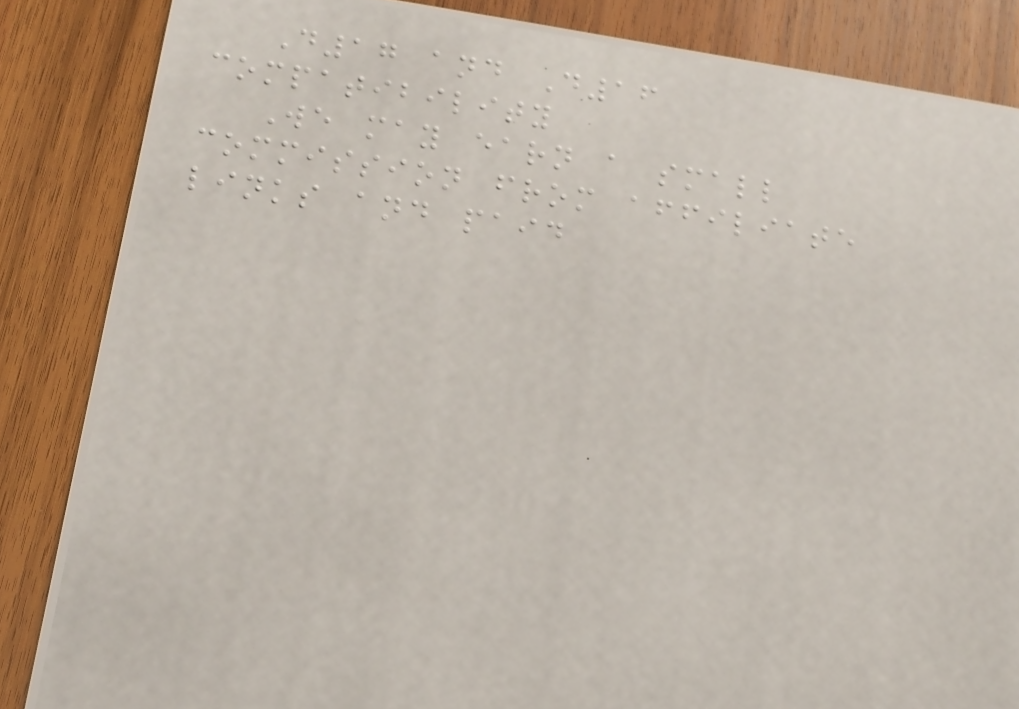D17 and D16
compatibility
We may earn a small
commission from affiliate
links and paid
